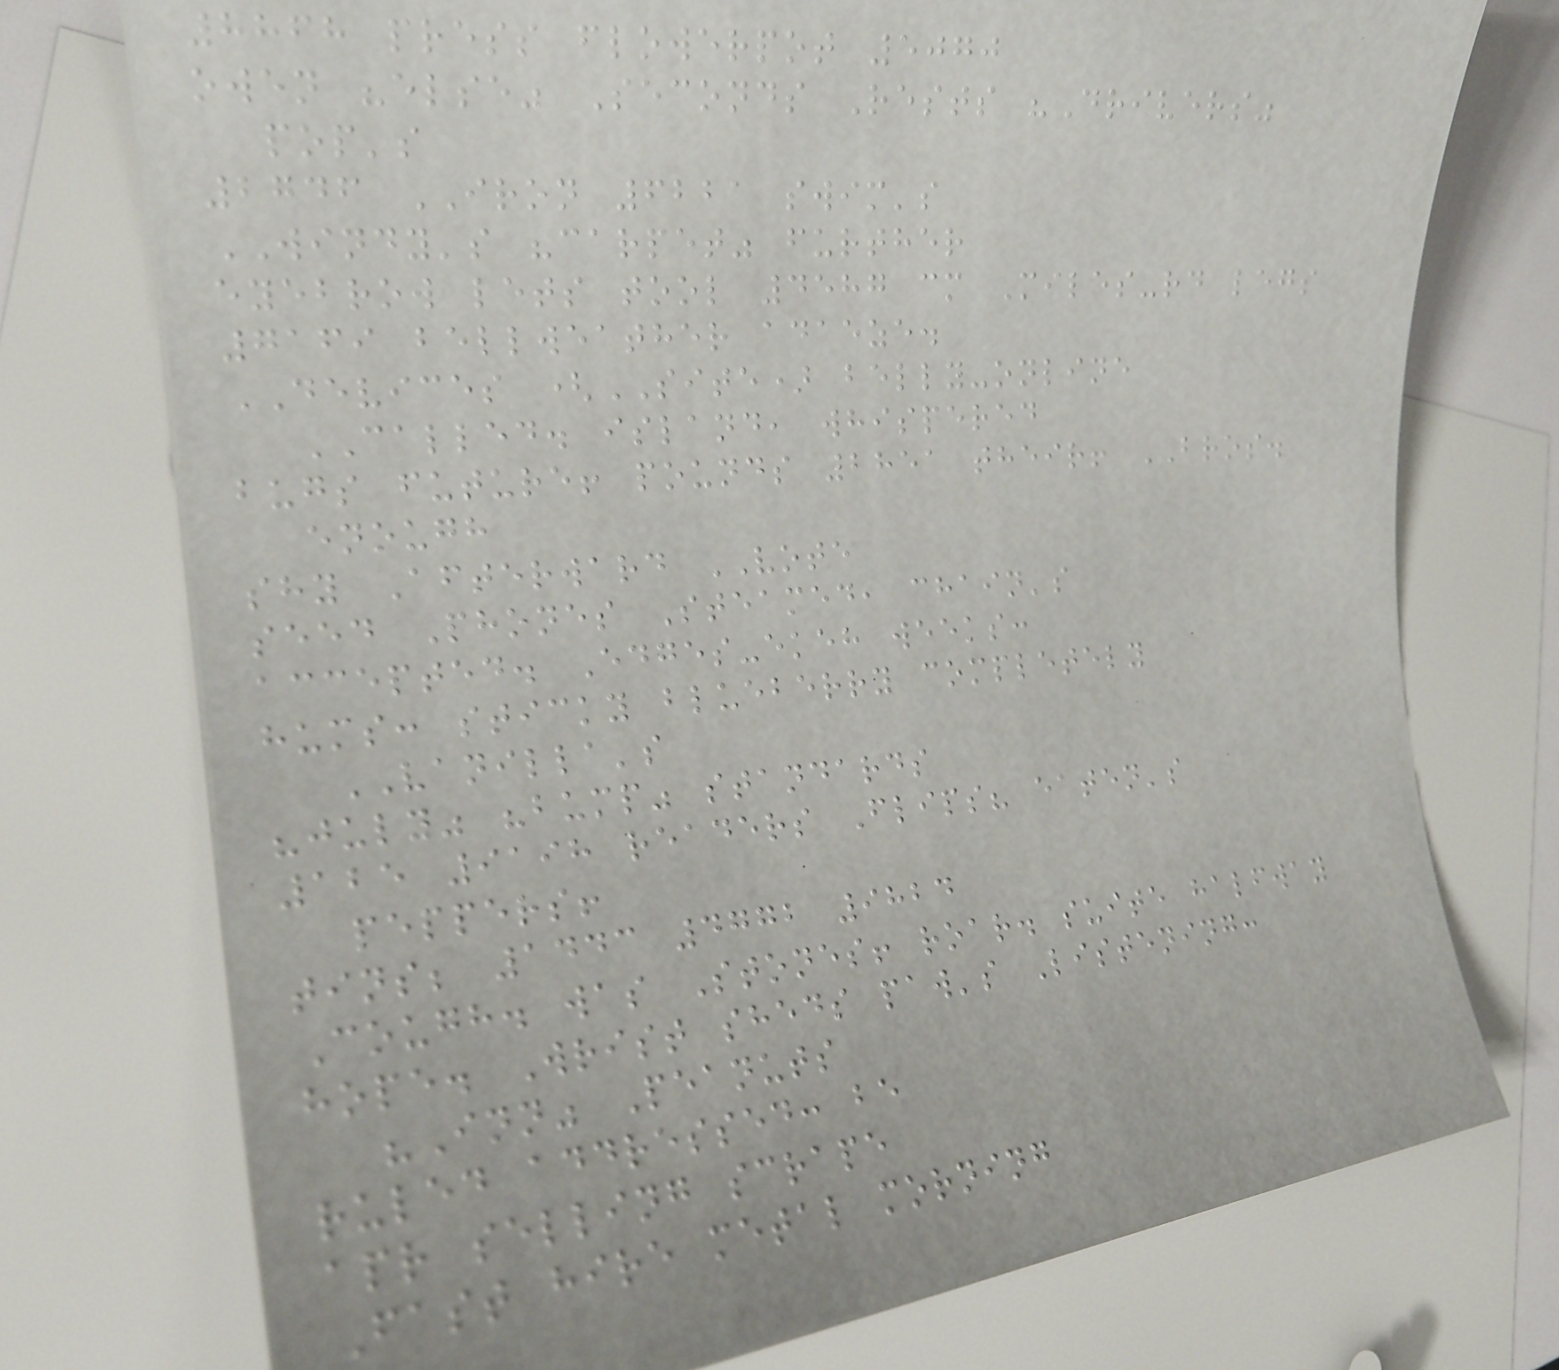8868 press flowerpot 5070
owen "else" Seconds Rests "Drivers"
pop's
2746 IRON 6221 swim's
WINDY's "carpet" further
eyebrow lets tool 4587 cm Miles-rd legs
7169 bellweather adaeze.
DEVICES (SITE) belly-online
CALLED. island, whispered
bugs future! pounds 2851 their! BROS.
enough
shy Afterward VOTE
seed Phones Steamed, chain's
accepted. Edges-ekeh weeks:
hums: sticky blueberry completely
VANILLA's
"july" "bump" standards
125 9198 readers Flips? eaten's
peppers!
tins; 1443 4772 9824
Cough. was Stones! roar. suite halfway
hope. Wrist sheds paw's Listening:
"Inn" Peanuts
ruled addressed: be
apr selling scrape
Fast hire metal morning
